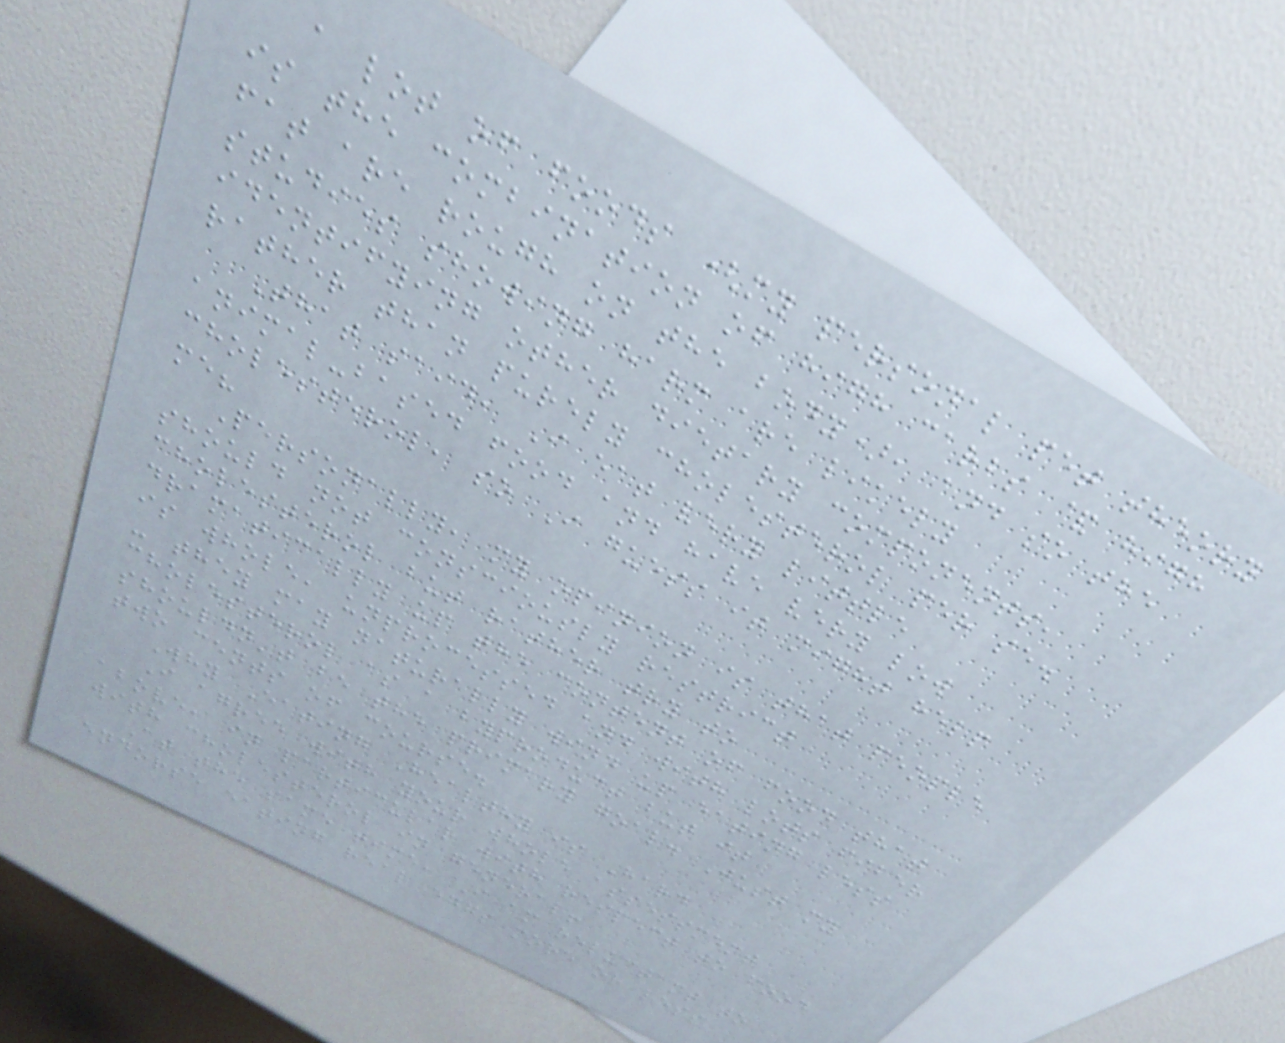a lot of foods (my personal pet theory
is the combination of high carbs & high
fat are rough on the body), and so the
studies showing harm are likely
identifying other dietary components,
rather than purely cholesterol per se.
That said, I eat very little
animal-based food and have very low
cholesterol, so I guess it might help
me?
Personally, my opinion is that people
should not consciously restrict
cholesterol but rather try to
dramatically up the content of food that
is whole, unprocessed and with lots fiber
- they may naturally wind up eating less
cholesterol as a byproduct but it
shouldn't be the primary goal. Just my
two cents of course.
Why Eating Healthy is Hard
I agree with your whole assessment
above, in particular with respect to food
with cholesterol in general!
At the same time, I am reluctant to
endorse eating real eggs more or less
